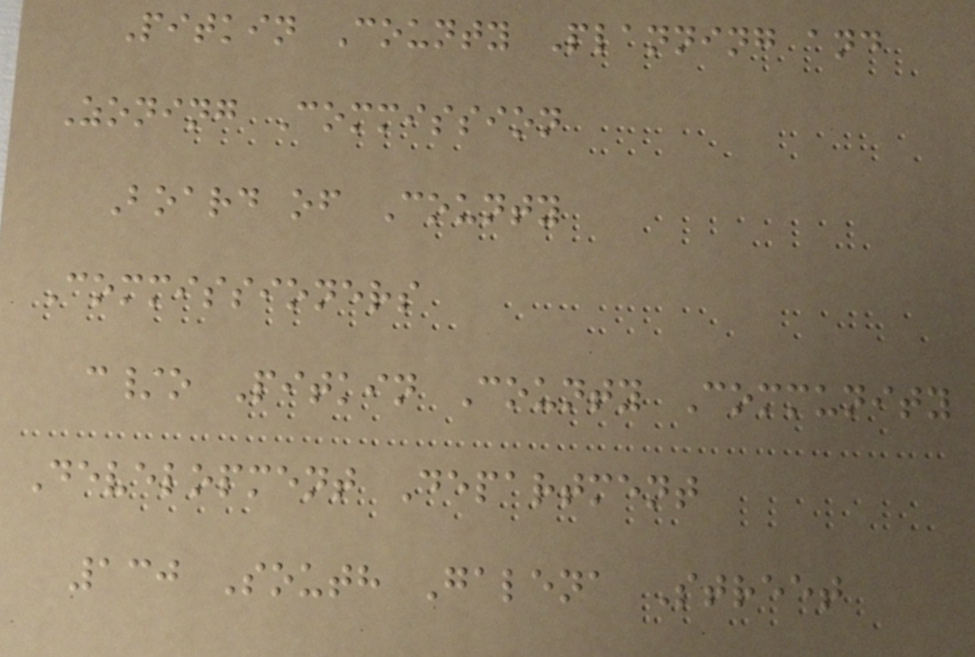Pitkin County Planning and
Zoning Commission
Board of County
Commissioners
c/o Pitkin County Community
Development Department
130 South Galena Street
